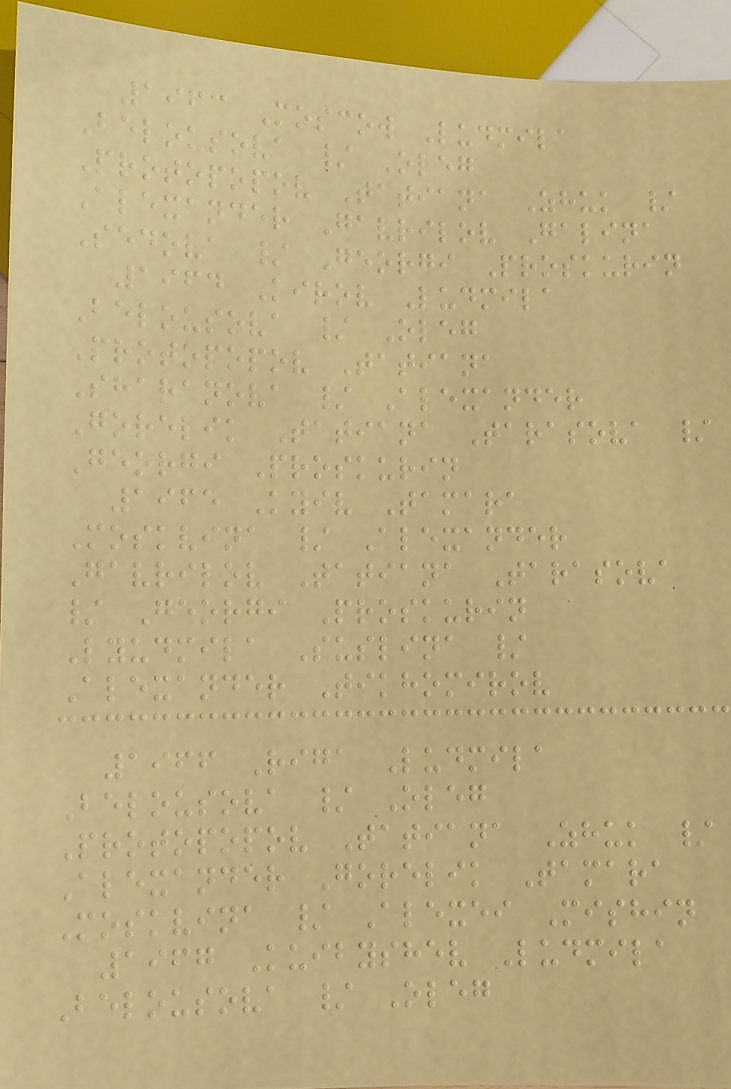1963 Moscow Ludmila
Belousova / Oleg
Protopopov Tatiana Zhuk /
Alexander Gavrilov Galina
Sedova / Georgi Proskurin
1964 Kirov Ludmila
Belousova / Oleg
Protopopov Tatiana
Sharanova / Alexander
Gorelik Tatiana Tarasova /
Georgi Proskurin
1965 Kyiv Tamara
Moskvina / Alexander
Gavrilov Tatiana Tarasova
/ Georgi Proskurin
Lyudmila Suslina /
Alexander Tikhomirov
1966 Riga Ludmila
Belousova / Oleg
Protopopov Tatiana Zhuk /
Alexander Gorelik Tamara
Moskvina / Alexei Mishin
1967 Kuibyshev Ludmila
Belousova / Oleg
